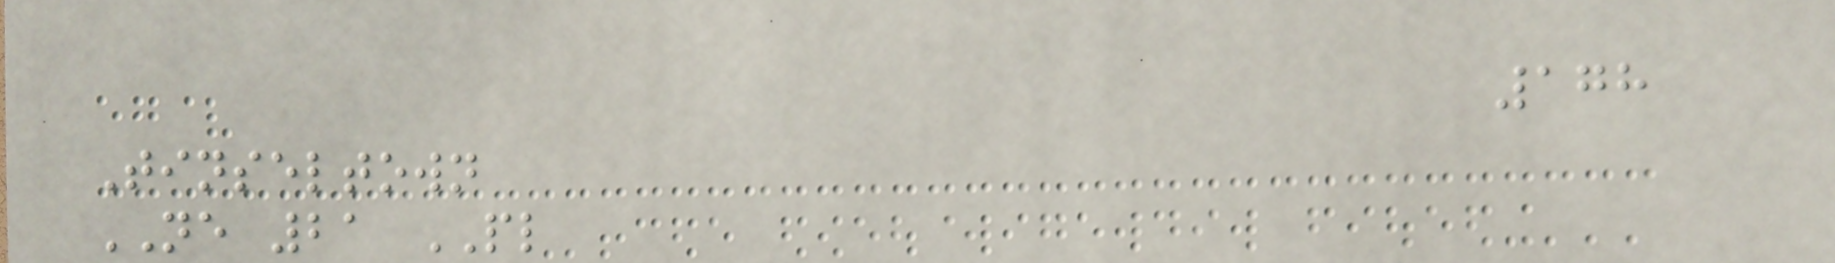178
Tinseltown
NE 21 PL
